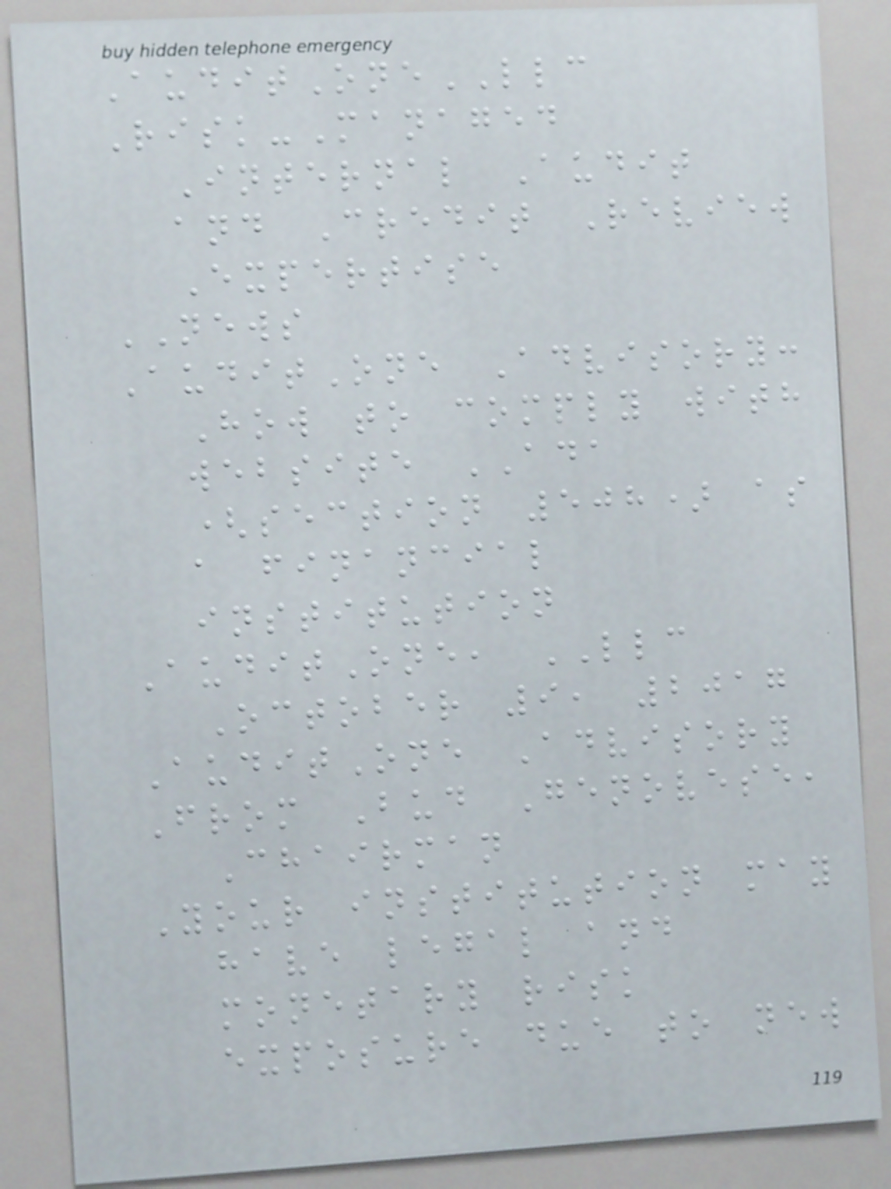AuditOneLLC
Risk-Managed
Internal Audit
and Credit Review
Expertise
NEWS
AuditOne Advisory:
How to comply with
website ADA
(section 508) as
a financial
institution
AuditOne, LLC
October 9, 2017
AuditOne Advisory
From Bud Genovese,
Chairman
Your institution may
have legal and
monetary risk
exposure due to new
